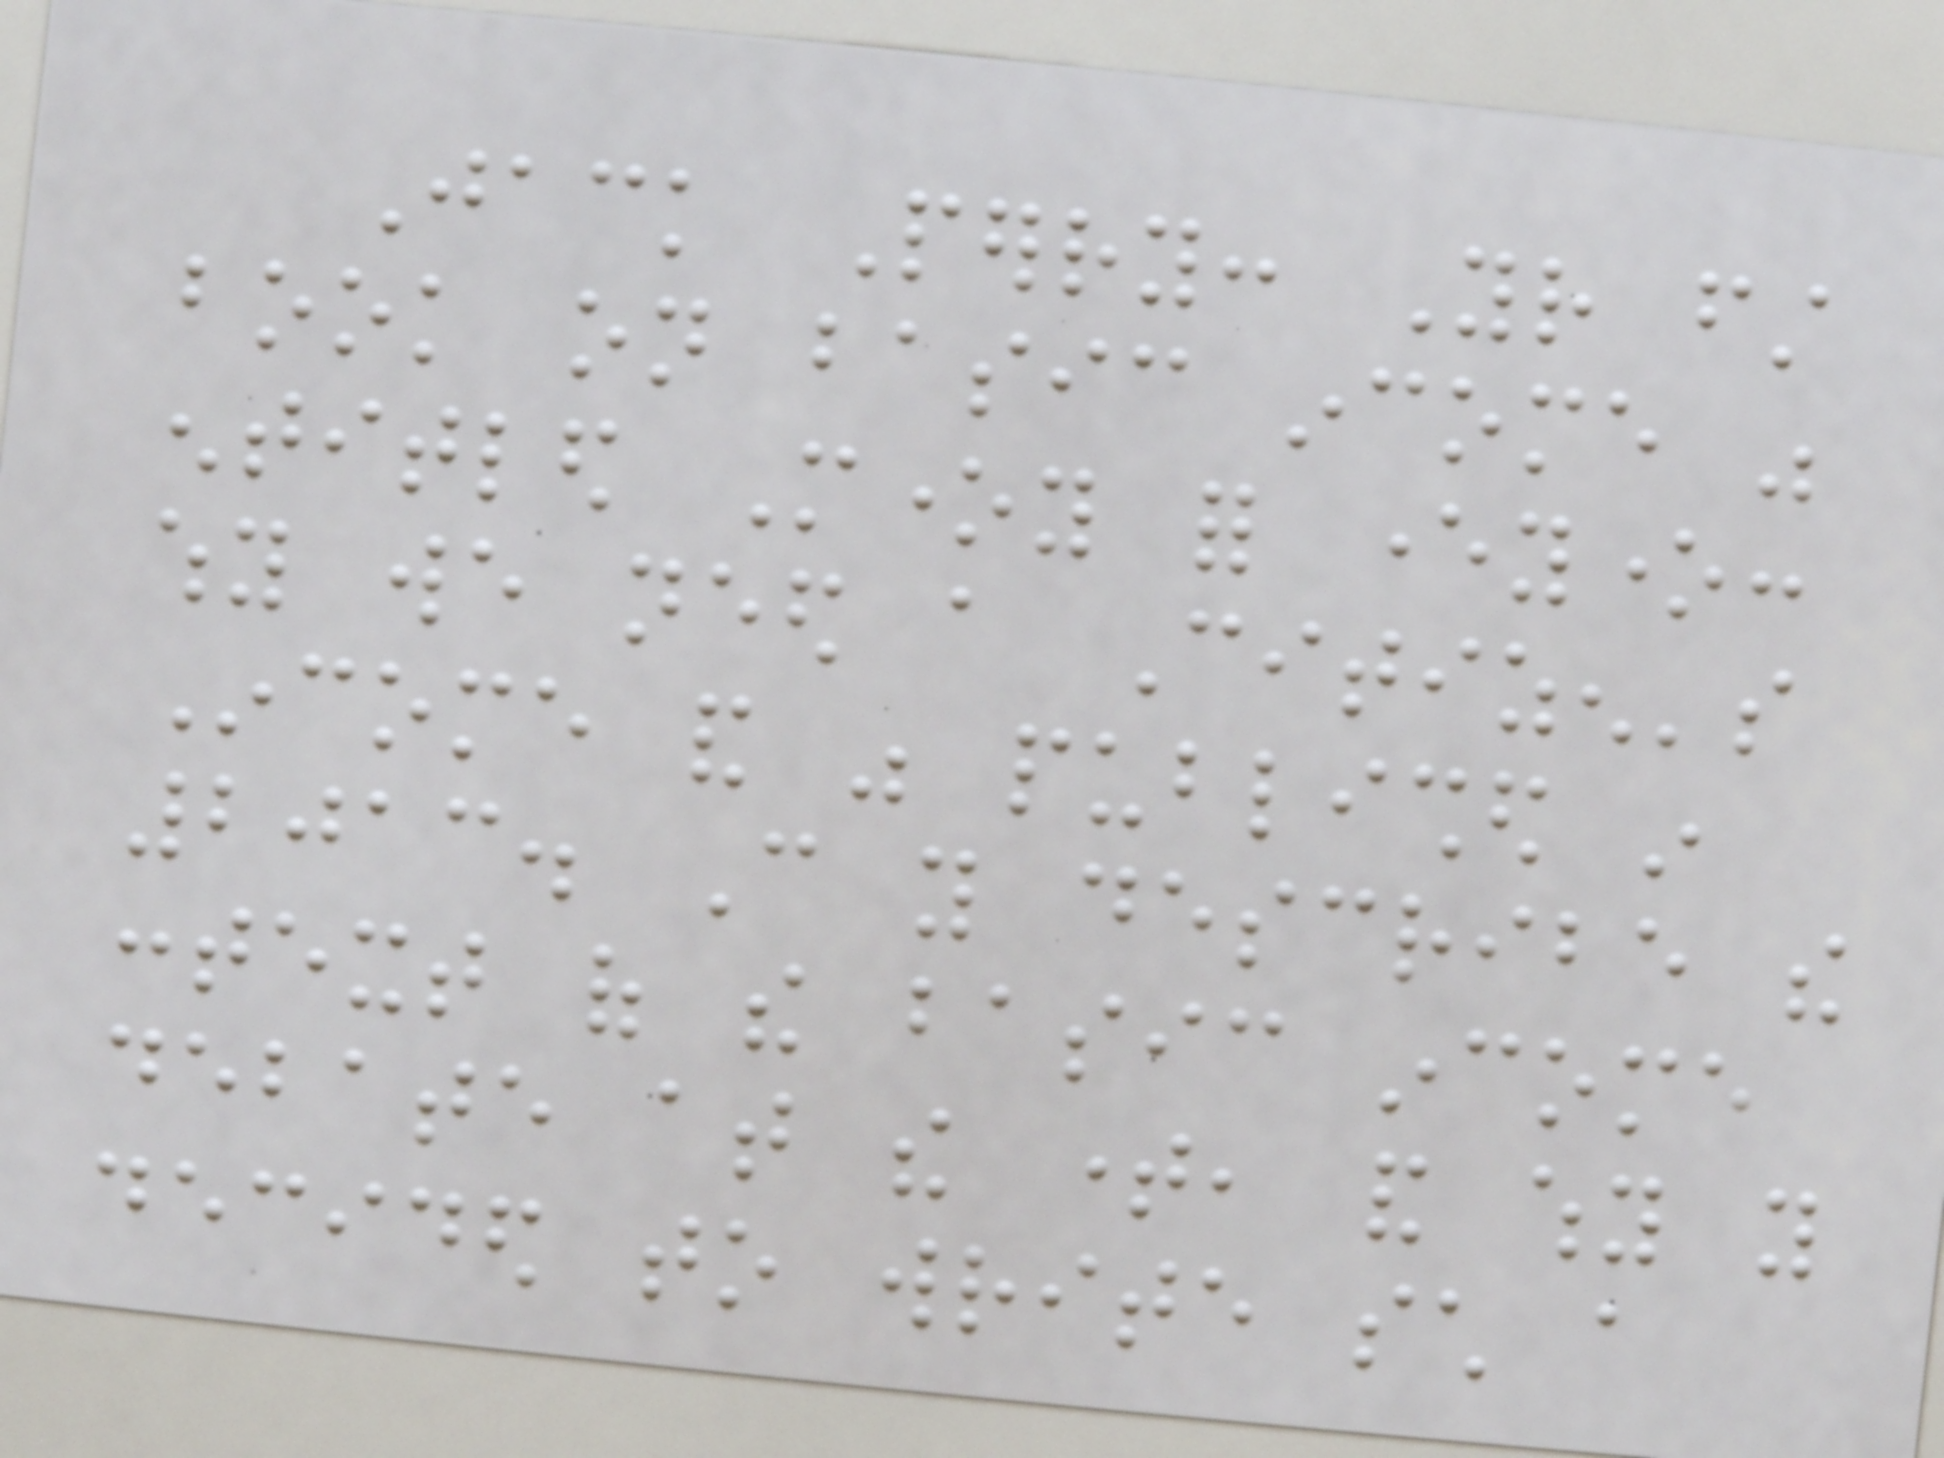Jack Perry: Your first
book on basic income was
entitled Money for everyone:
why we need a Citizen's
Income and was published in
2013. Can you describe the
context of the basic income
debate at the time, and why you
decided to write such a
